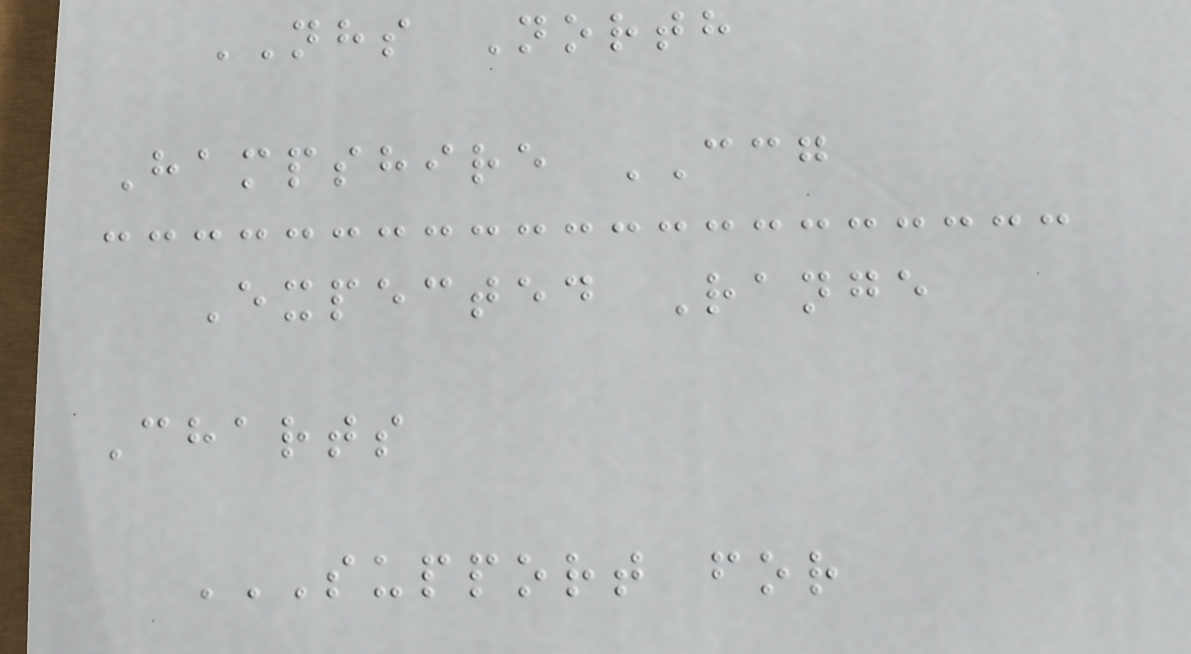NHS North
Hampshire CCG
Expected Range
Charts
SUPPORT FOR
